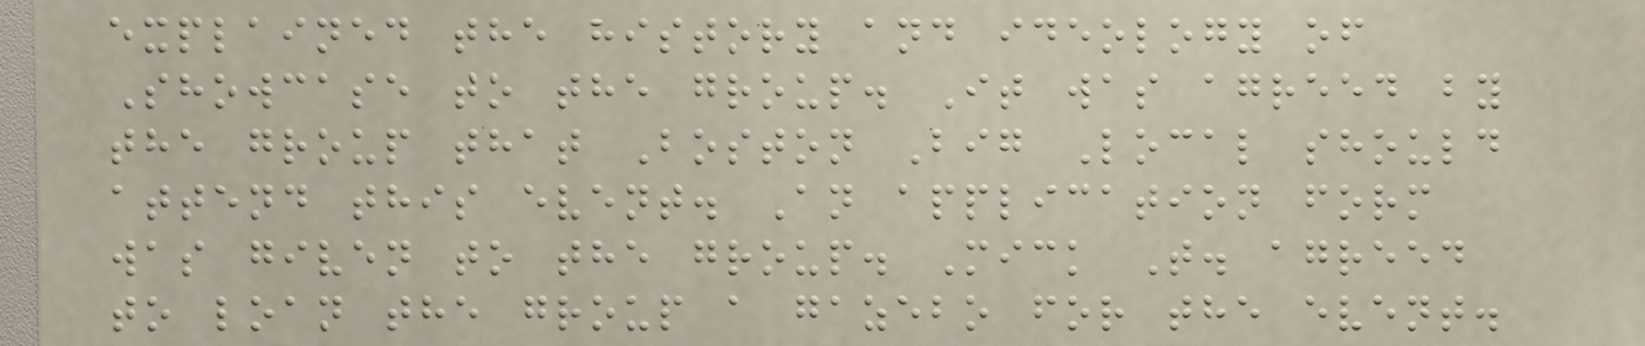explained the history and ideology of
Showcase to the group. It was agreed by
the group that Boston Big Local should
attend this event. An application form
was given to the group. Mick T. agreed
to loan the group a gazebo for the event.
